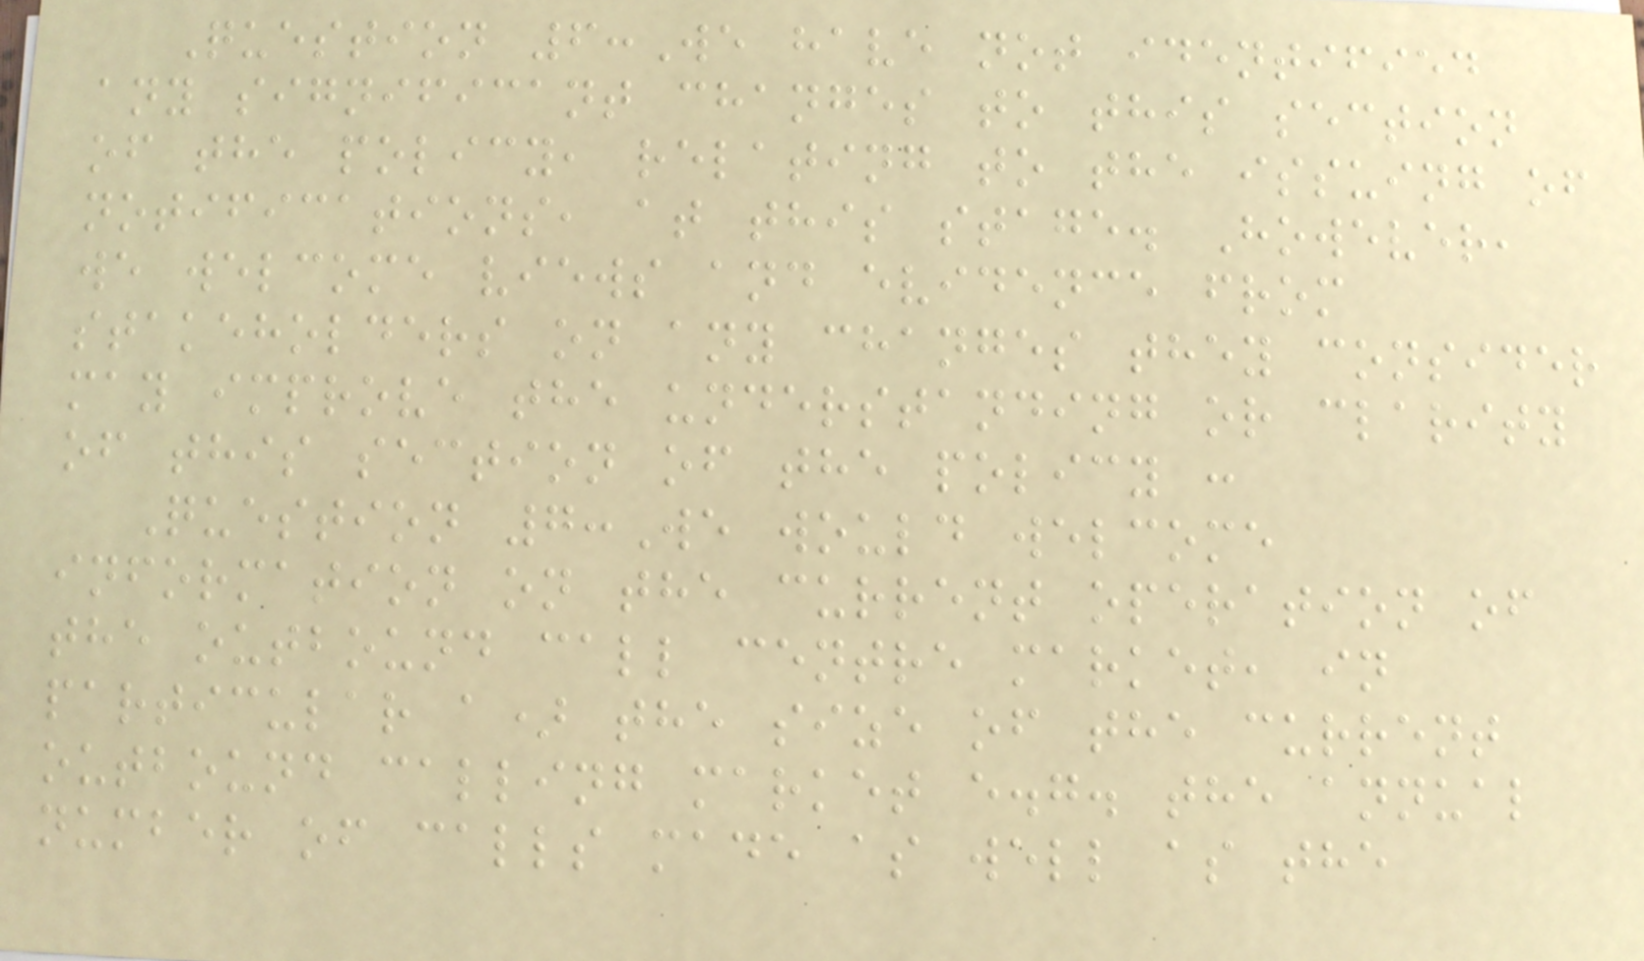Question 6:We have not identified
any significant changes to this section
of the policy, relating to the issuing of
notifications, at this stage. However,
we welcome views and evidence from
stakeholders on any changes they consider
may improve the understanding or clarity
of this section of the policy :
Question 7:We would welcome
information on the current operation of
the outbound call centre market, in
particular a) the size of the current
outbound calling market e.g. the annual
number of calls made as well as the
